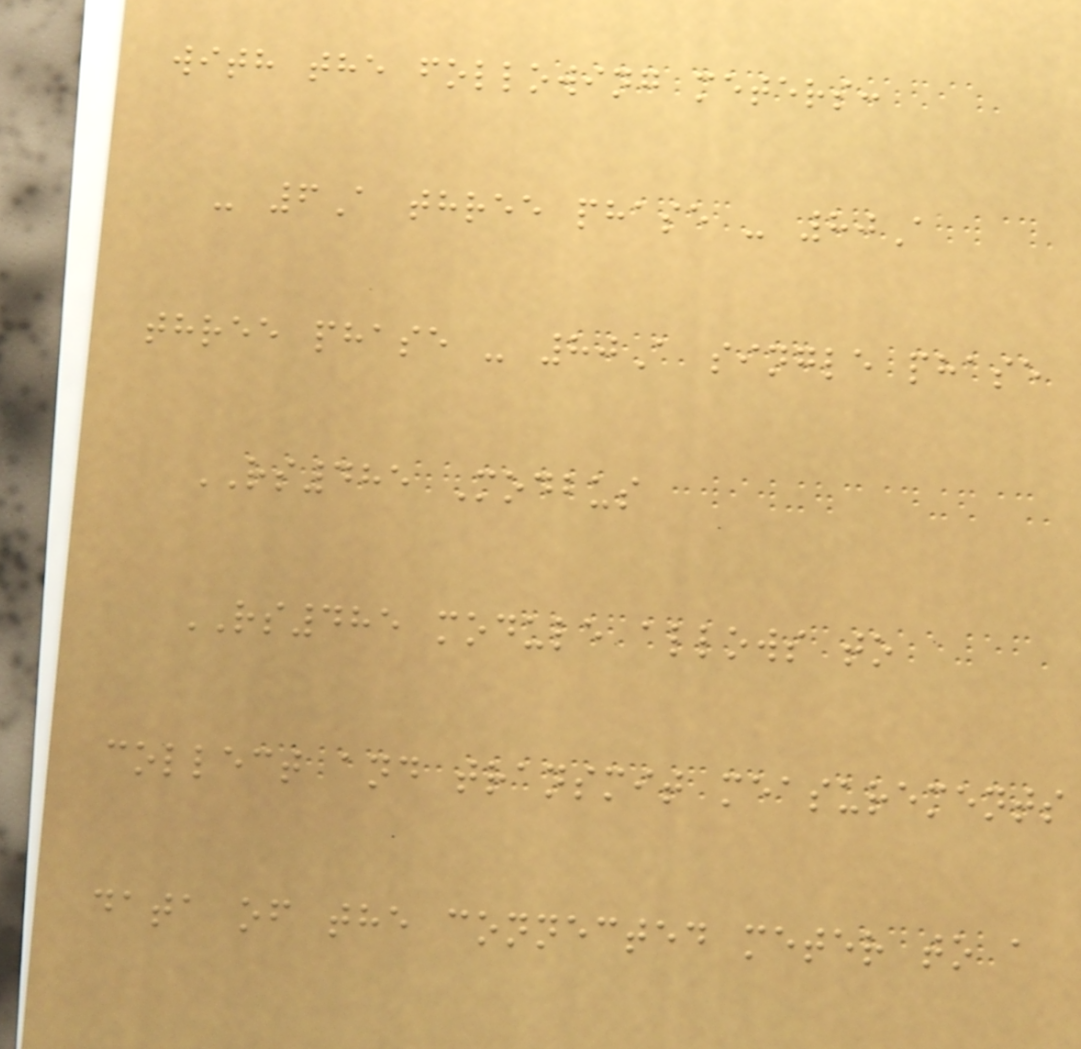with the following meters:
- 6A three phase - 80A
three phase - 80A single phase
RS485 Modbus
RS485 module allows to
collect and transmit measurements
data of the connected meter to a
